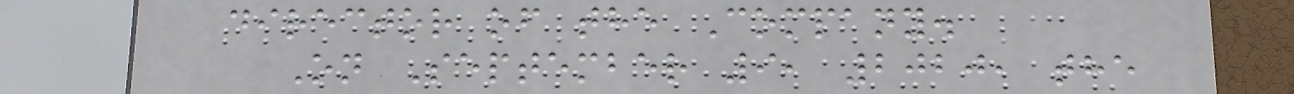director of the Company.
On September 9, 2020, the
